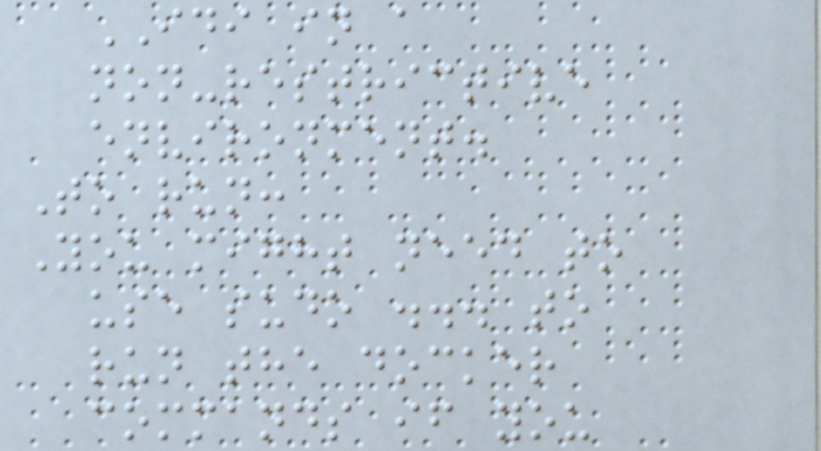IDI in a
non-restrictive
environment.
To run:
You might need to
use sudo ... to
run the docker
commands if you
